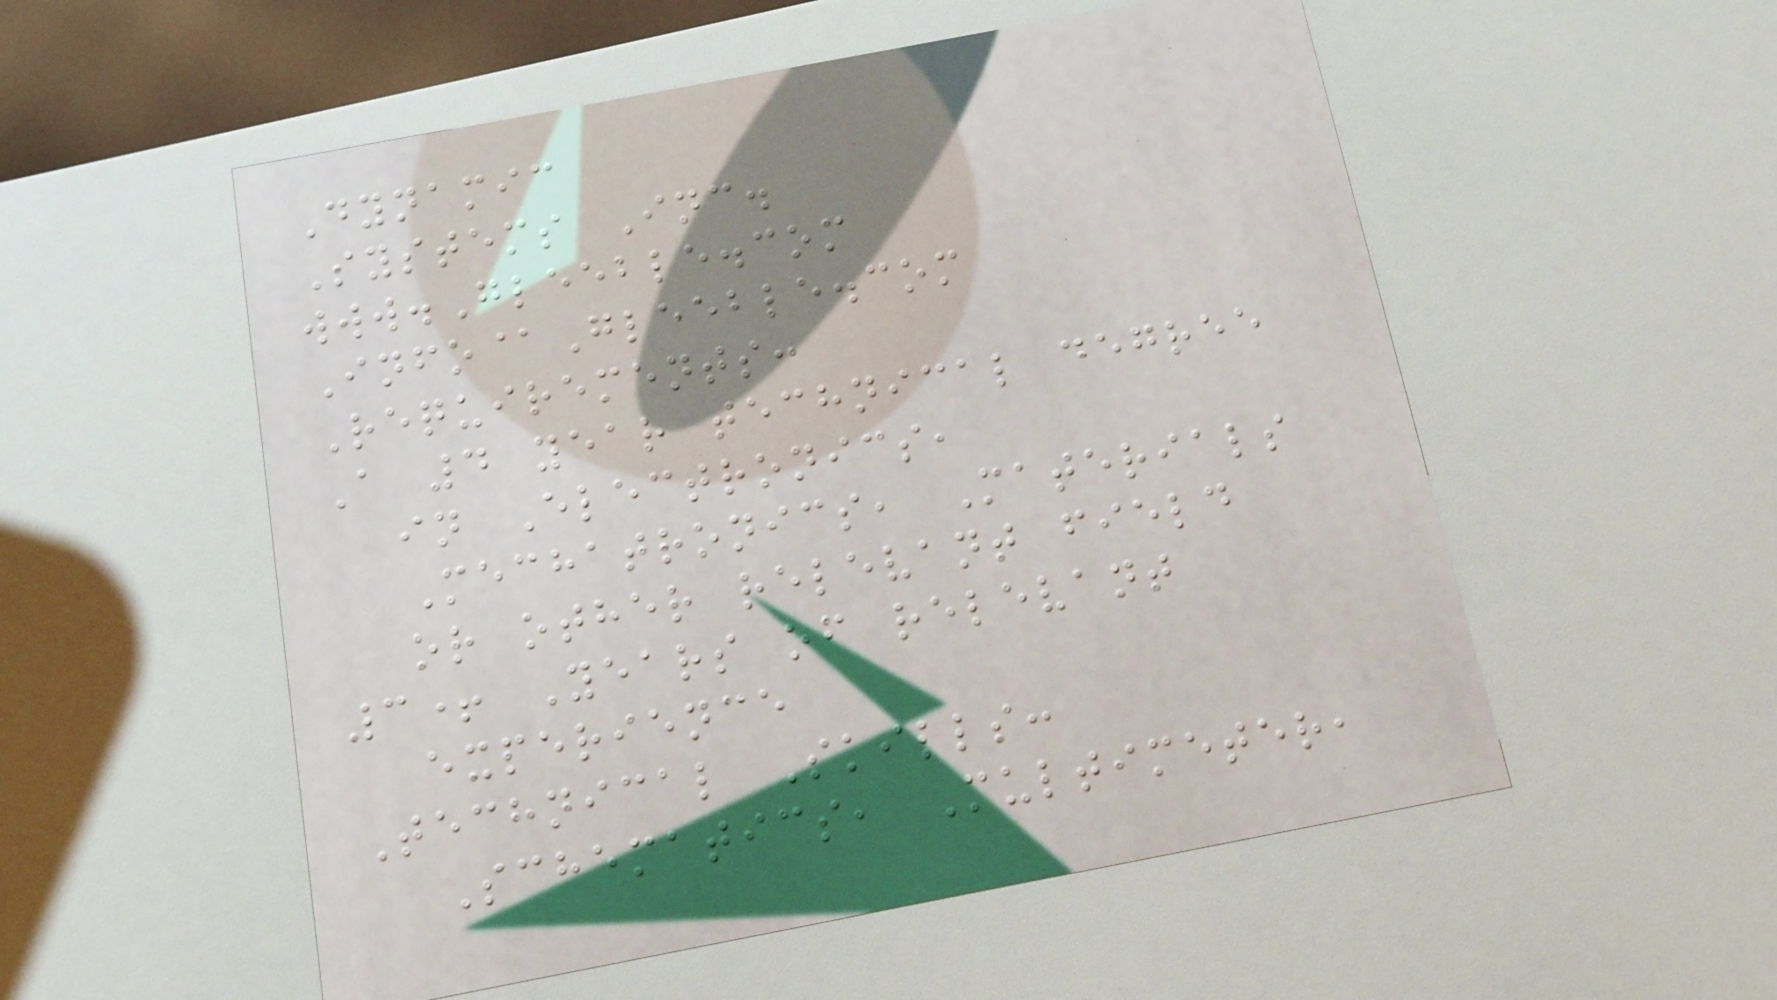Dynamic
Systems Inc.
www.Gleeble.com
Info@Gleeble.com
Requirements:
A 4 year technical degree
in Electronics,
Mechatronics, Materials
or other relevant field
3+ Years of relevant
experience
Technical Skills:
Schematics, Multimeter,
